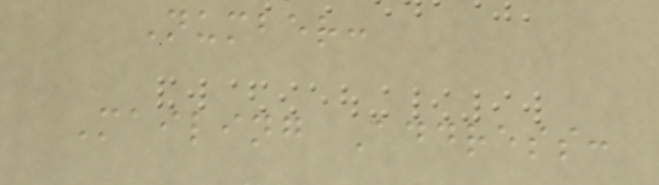Number:
Mailing Address:
